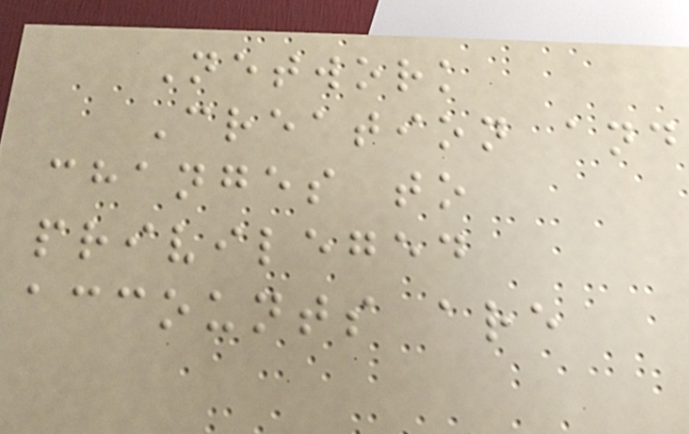Network
Creation and
changes to
privileged
accounts are
